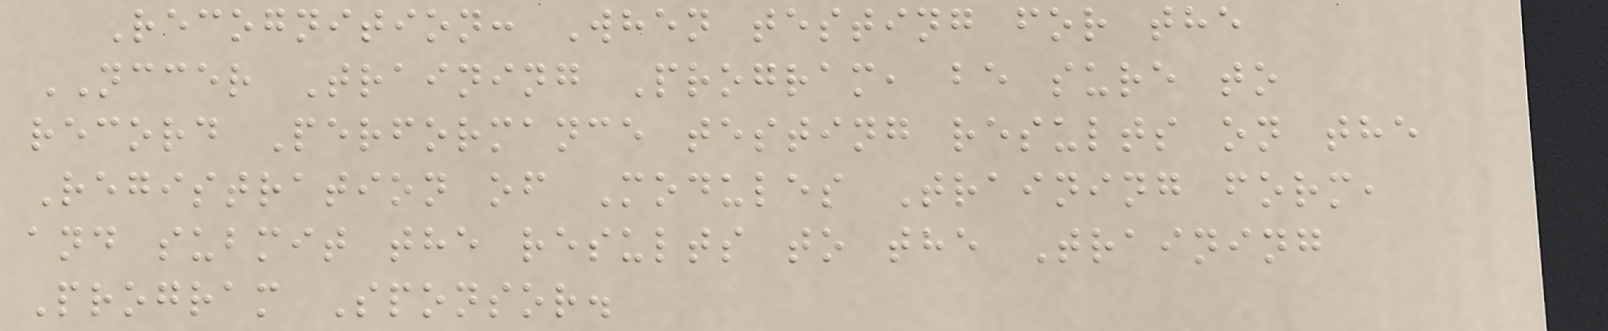Recognition: When testing for the
NCCER Training Program, be sure to
record Performance testing results on the
Registration of Modules Training form,
and submit the results to the Training
Program Sponsor.
